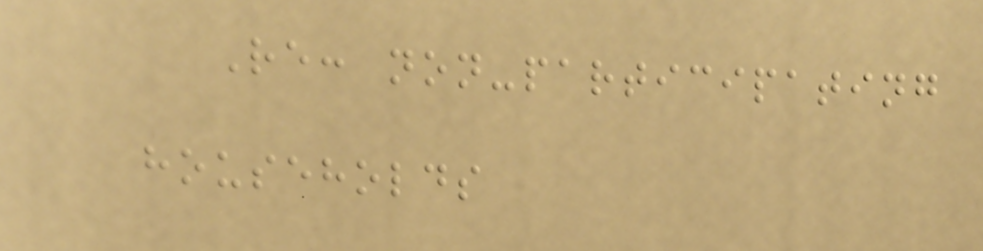Re: non-participating
households
